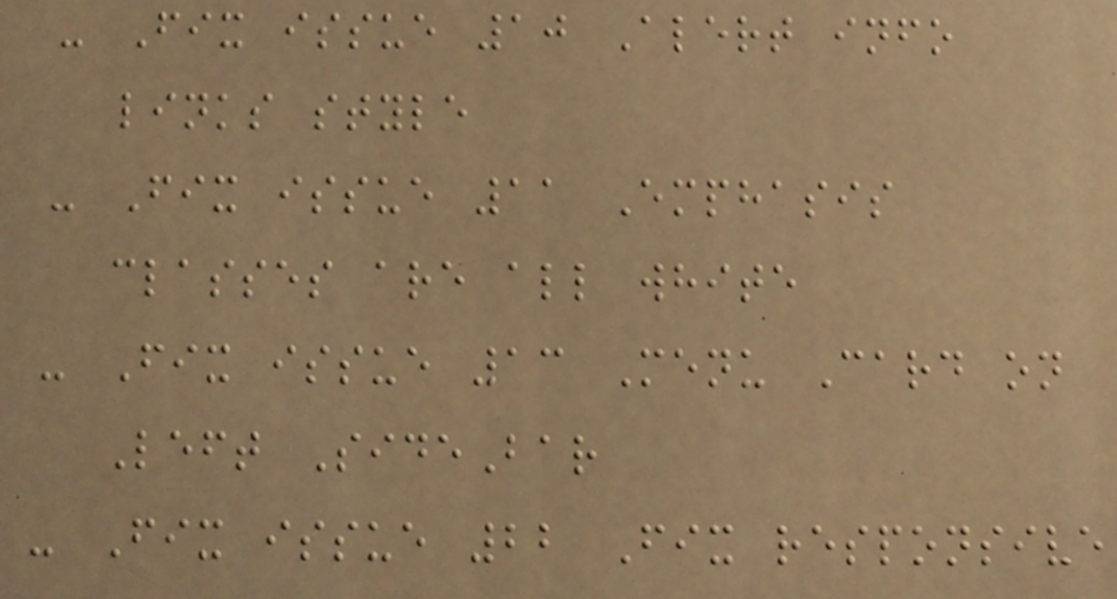- Fix issue 10 Alert info
links style
- Fix issue 11 Emphasis
classes are all white
- Fix issue 13 Menu Card on
Left SideBar
- Fix issue 22 Fix responsive
